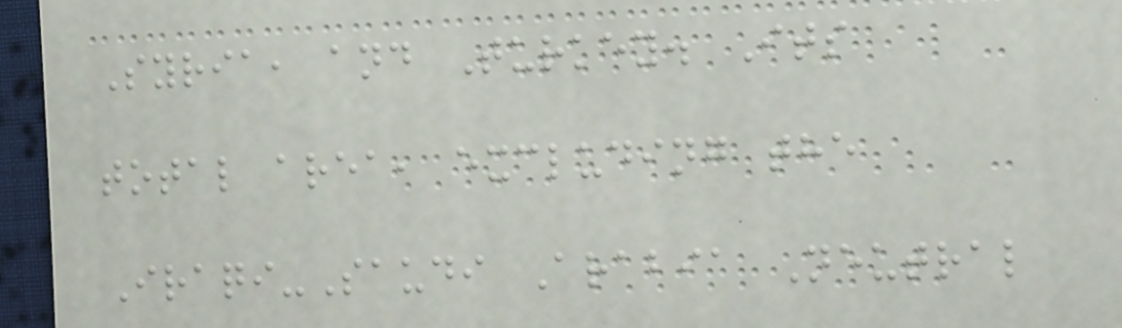Syria, and Turkey. Its
total area, excluding the
Iraqi-Saudi Arabia Neutral
